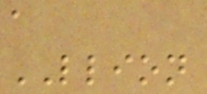a
LLION
